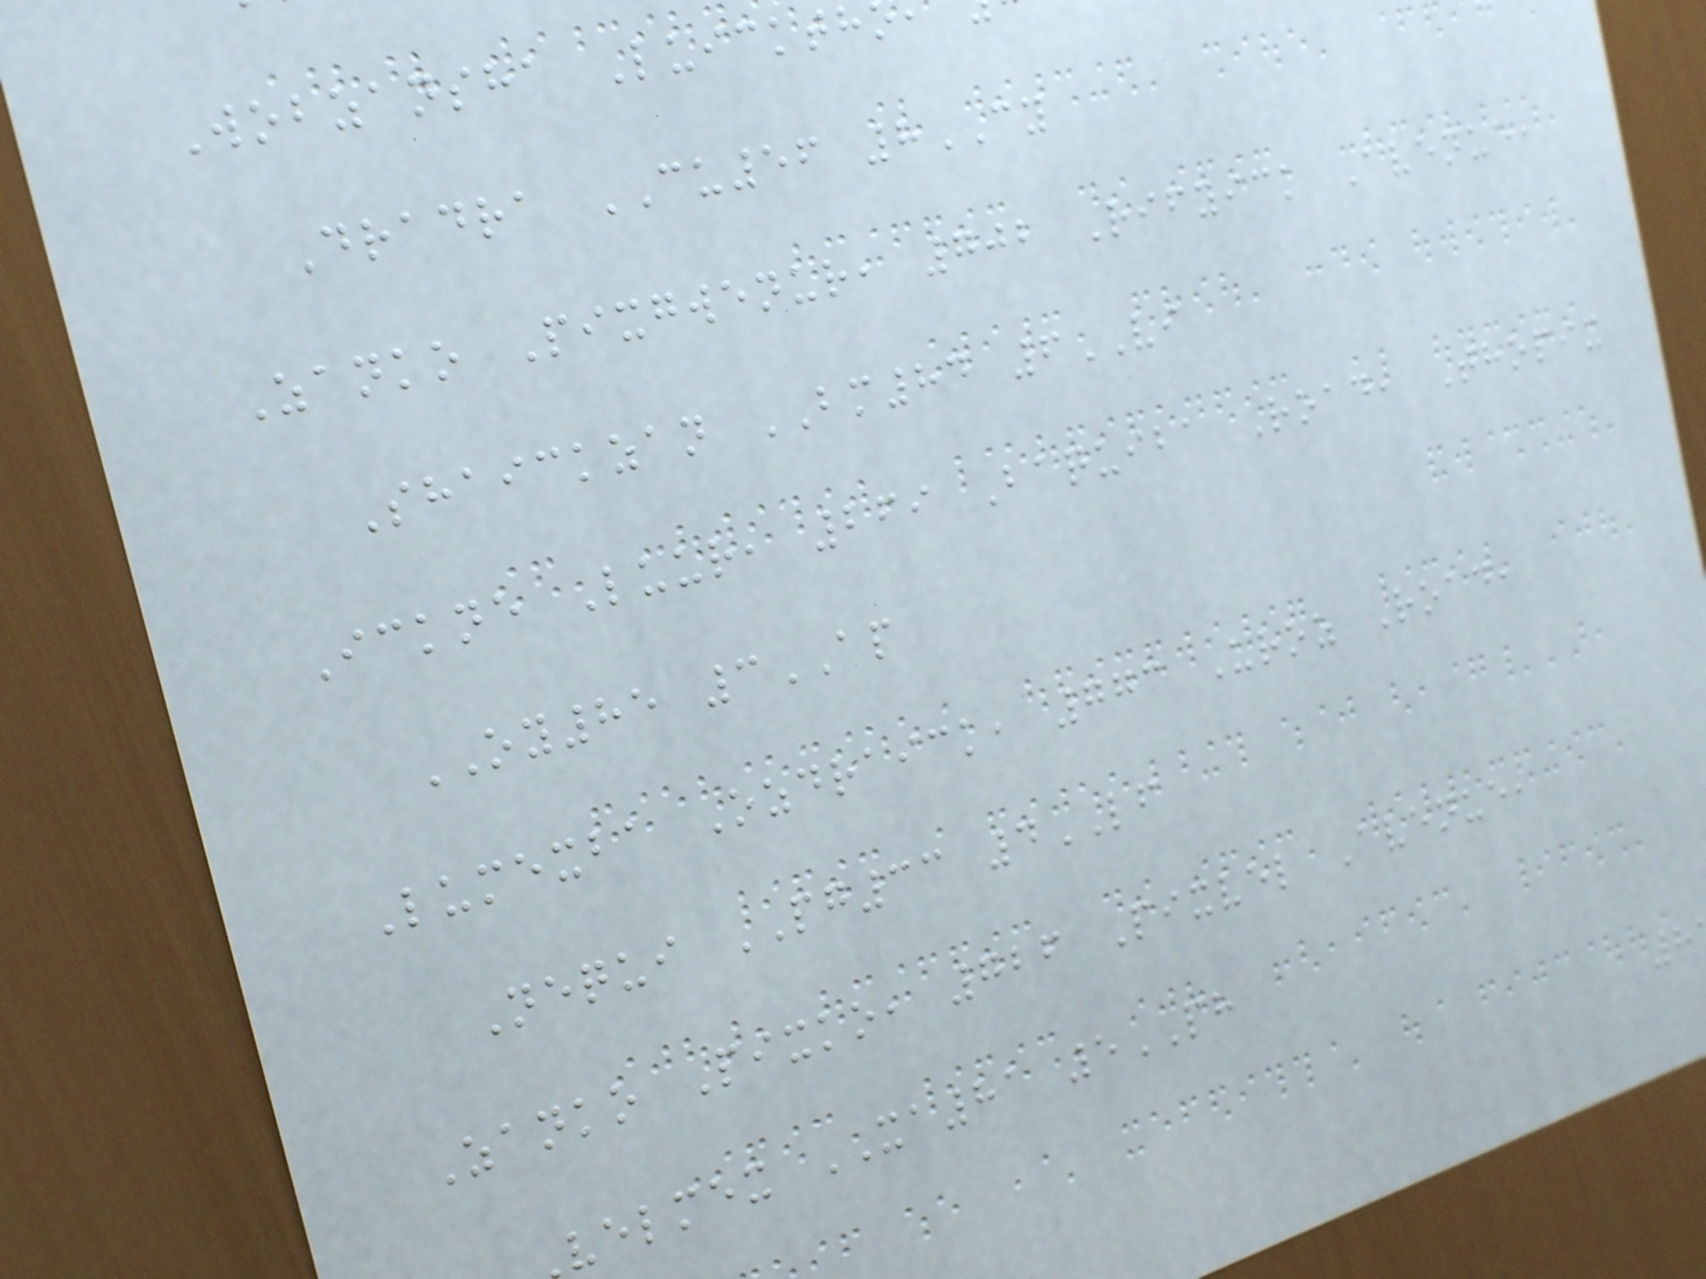Wobzansha Luickth
Dradra CU56 8CY
Zanko Pixgwenur, 702 Rifyick Avenue,
Shaickzan BM84 6VI
Ickne Luur, 269 Baquiba Road, Thopix
OY85 3AP
Lumexba Ozdraick, 773 Uroz Road,
Nequi PG33 4LF
Zanko Pixko, 726 Pixvel Avenue,
velmex XA81 5PH
